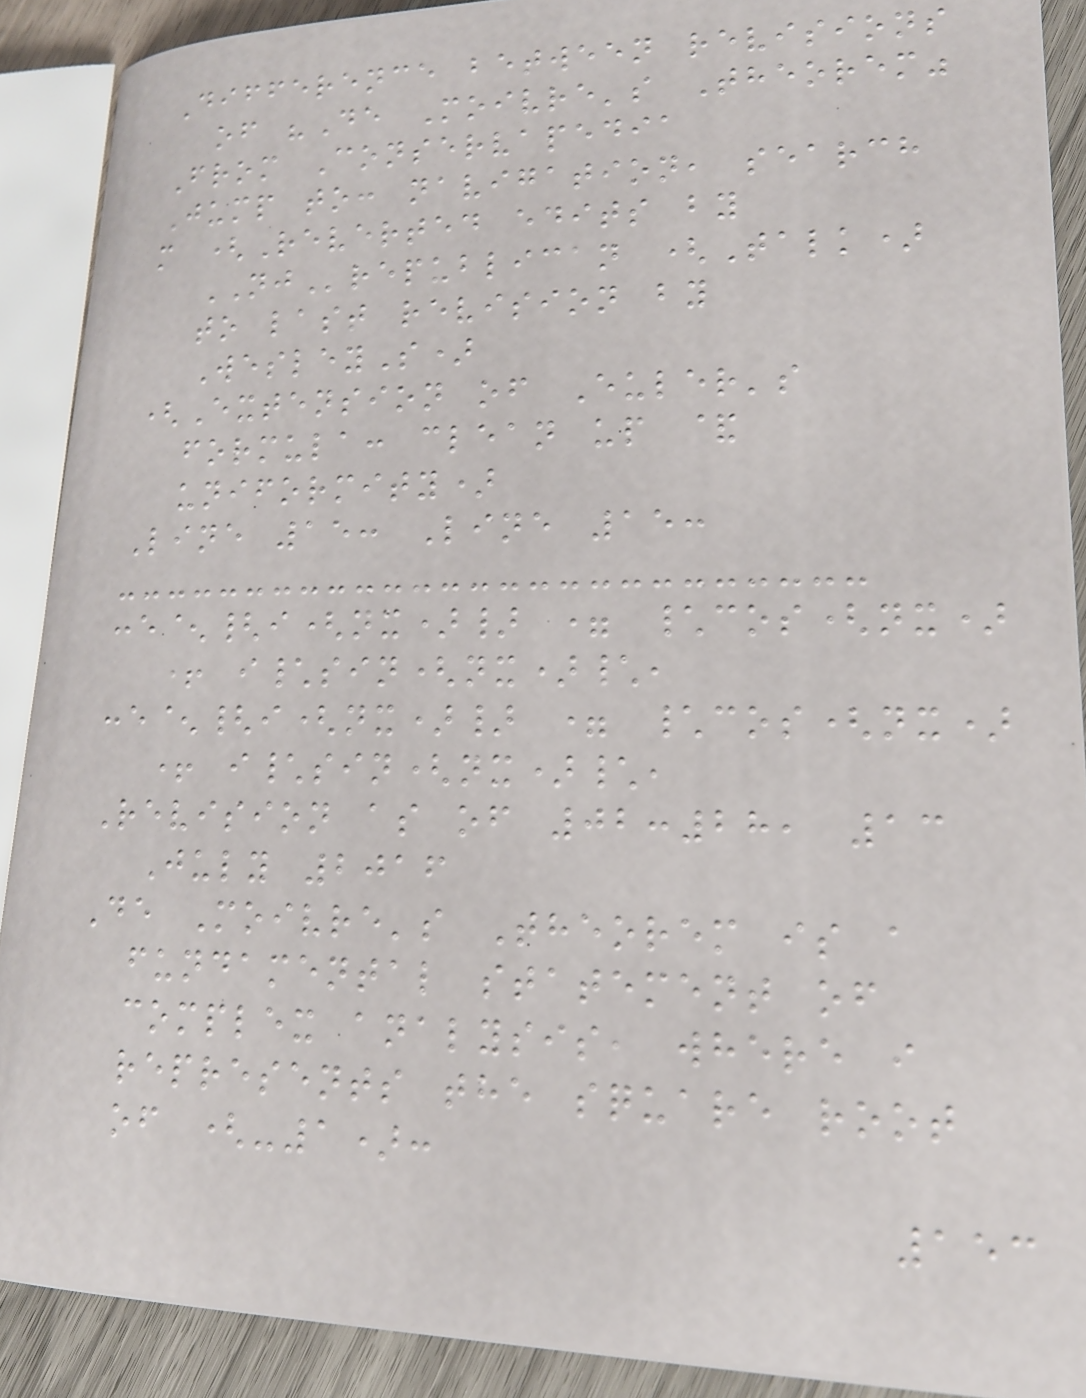Difference between revisions
of "De Moivre's Theorem"
From Conservapedia
Jump to: navigation, search
m (Reverted edits by
NJrepublican (Talk)
to last revision by
WesleyS)
(Extension of Euler's
formula: clean up &
uniformity)
Line 15: Line 15:
:e^{i(nx)} = \cos(nx)
+ i\sin(nx)\,
:e^{i(nx)} = \cos(nx)
+ i\sin(nx)\,
Revision as of 02:28, 13
July 2016
De Moivre's Theorem is a
fundamental statement of
complex analysis, where i
represents the square root
of (-1):
153
